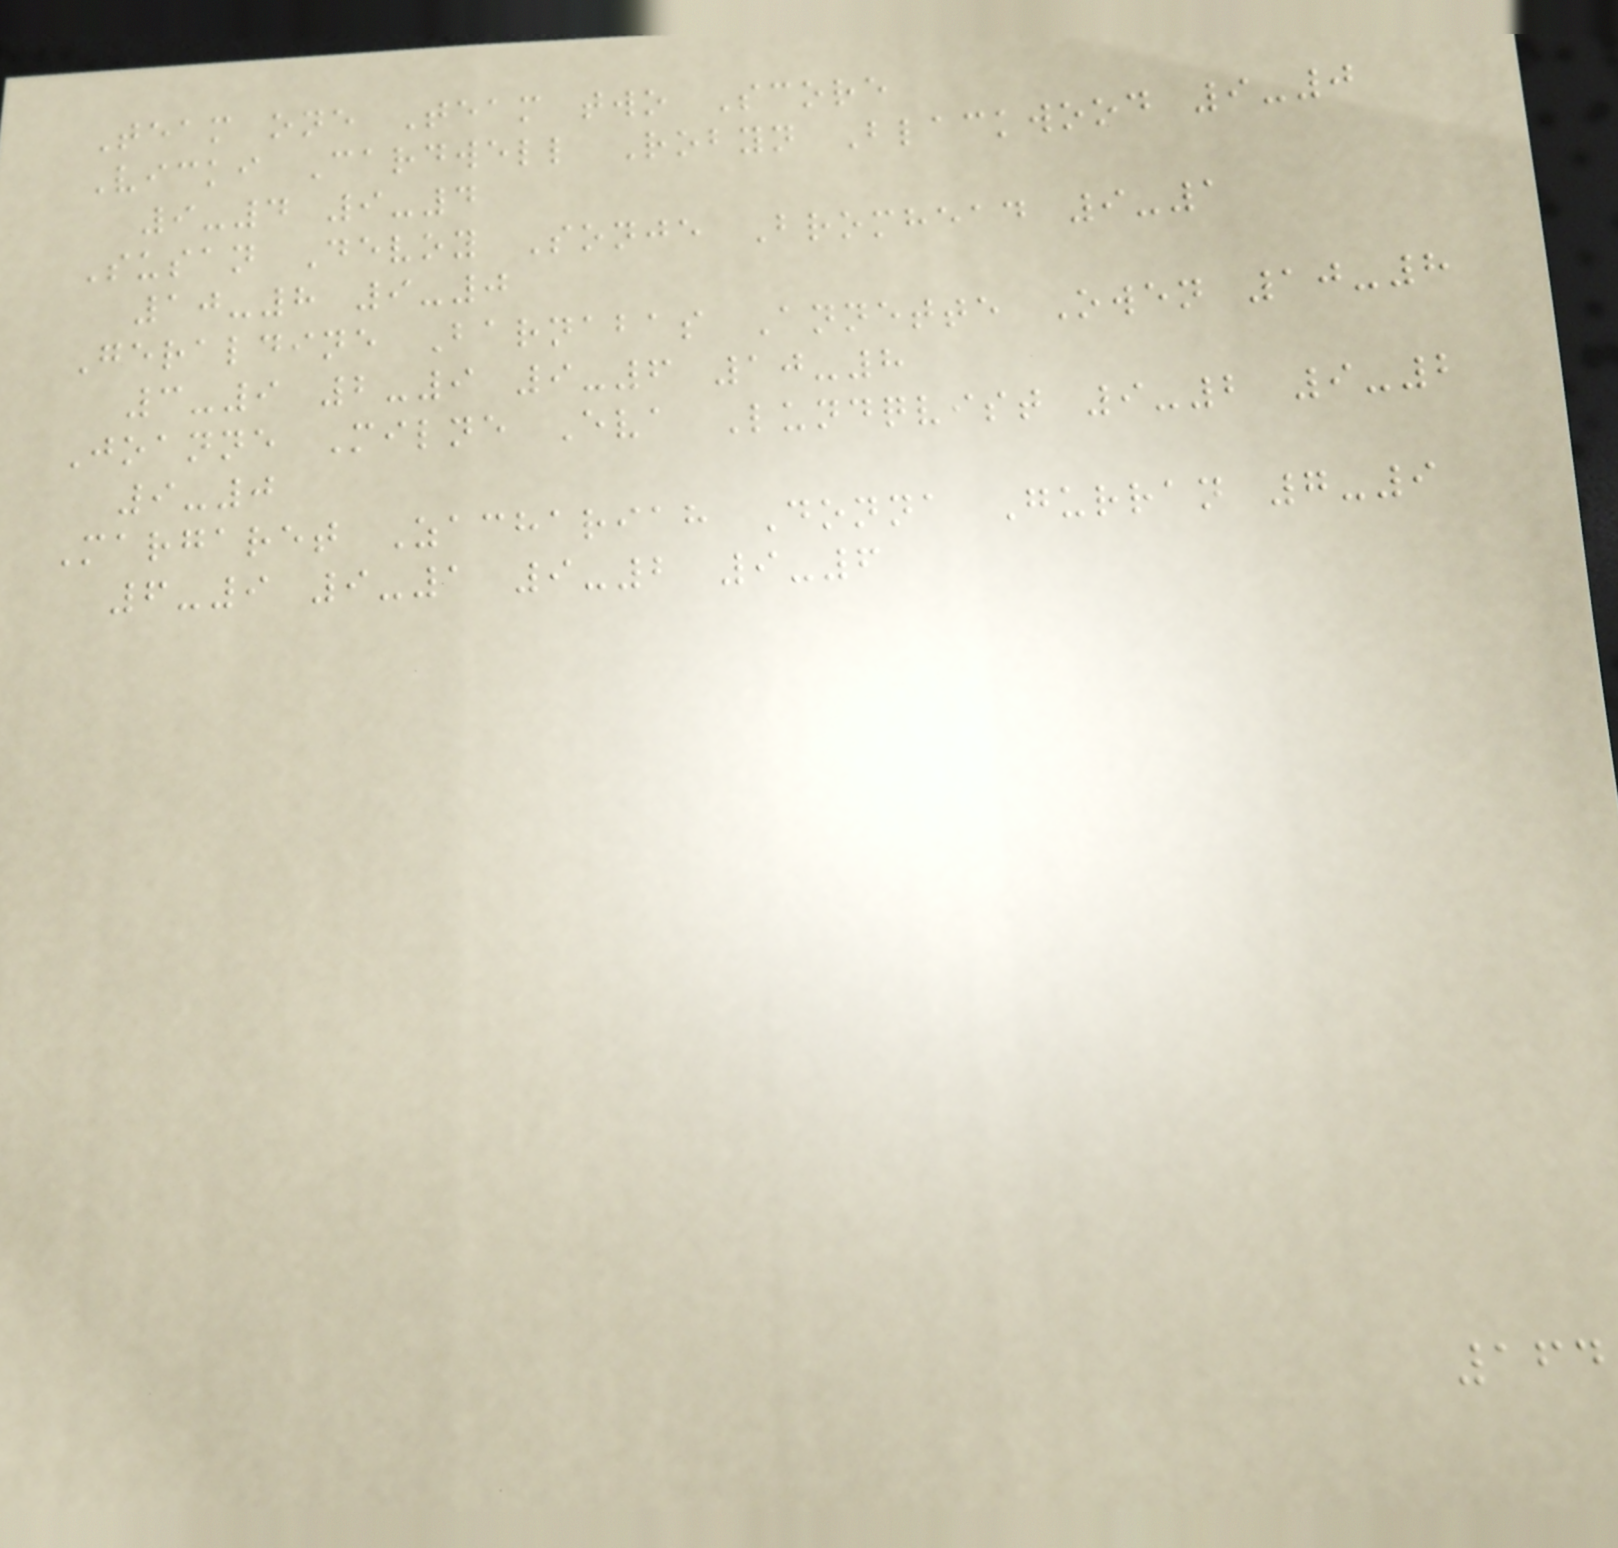Team one Team two Score
Vicki Cardwell Robyn Blackwood 9-0
9-4 9-4
Susan Devoy Sonje Bromhead 9-1
10-8 9-0
Geraldine Barnabas Annette Owen 10-8
3-9 2-9 9-6 10-8
Joanne Milne Eva Lundqvist 9-2 9-2
9-0
Margaret Zachariah Donna Gurran 7-9
6-9 9-1 9-2 9-6
164
